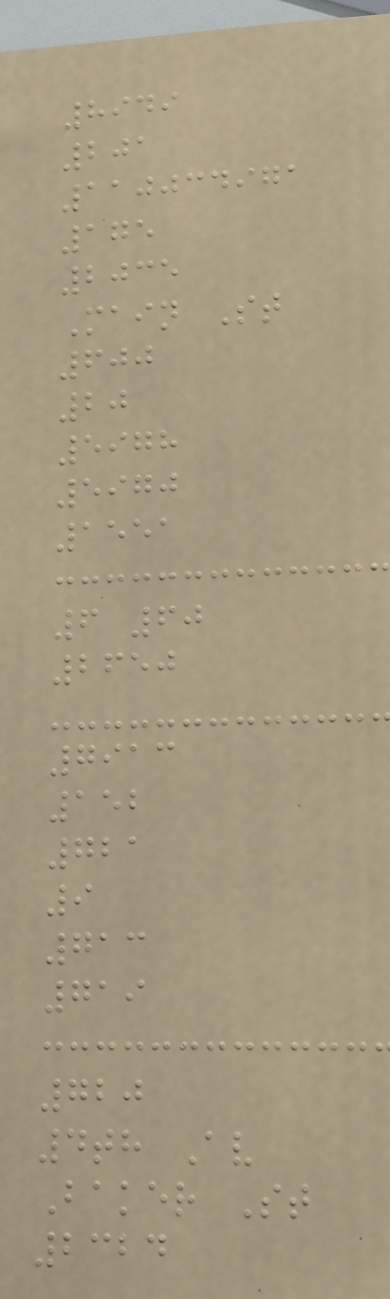8949
201
110034971
175
2035
Main St
600
20
5978
5970
1551
6 60
2650
7913
152
721
9
713
719
720
4th Av
Baker St
2324
